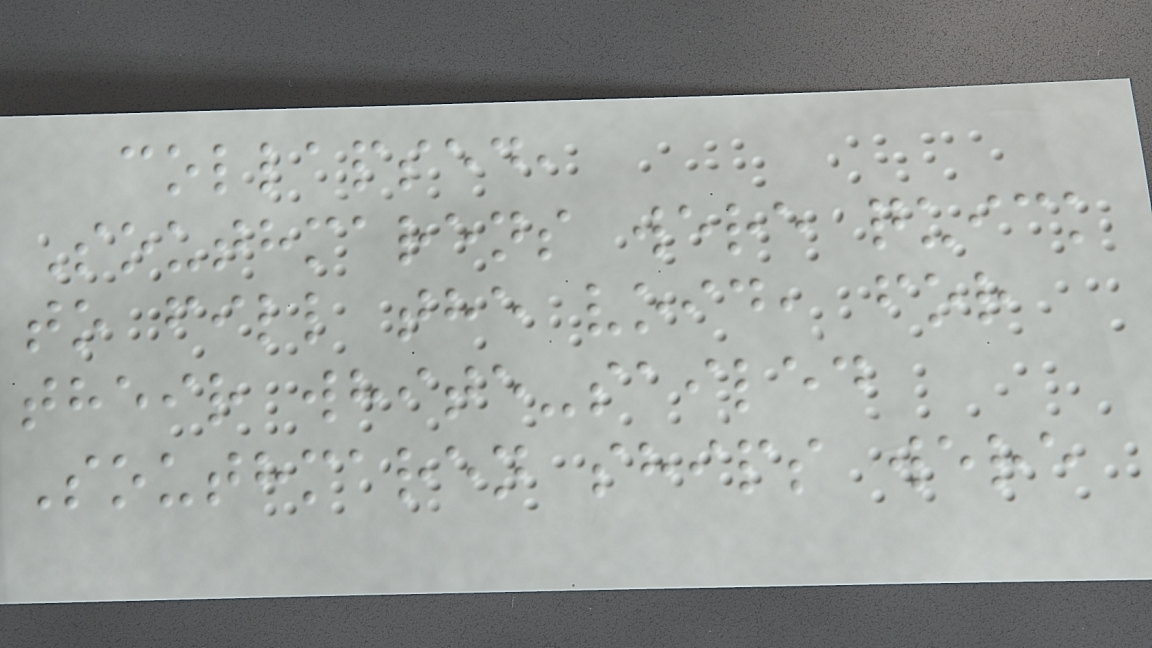collapsed,
Southmarens were quick
to fill the void, for
their white-sailed
Southmaren ships were
